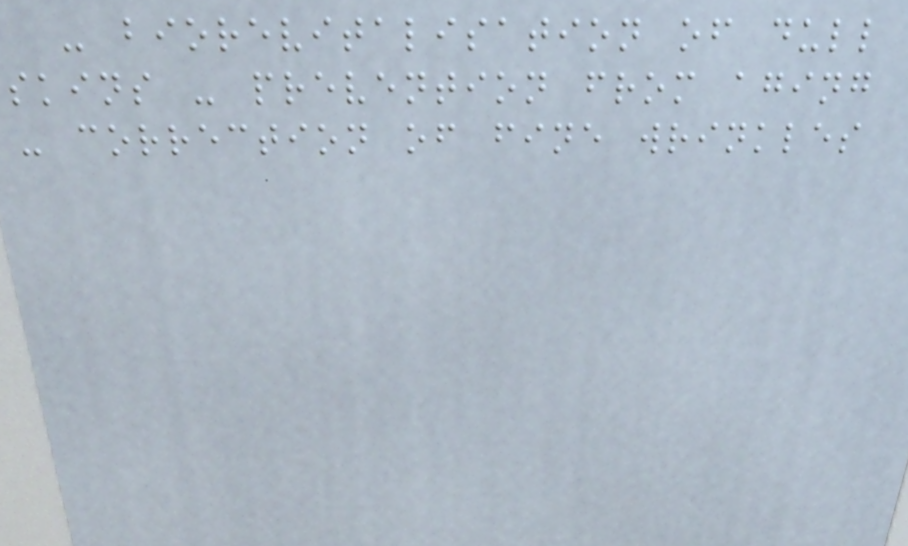- biorevitalisation of dull
skins - prevention from aging
- correction of fine wrinkles
